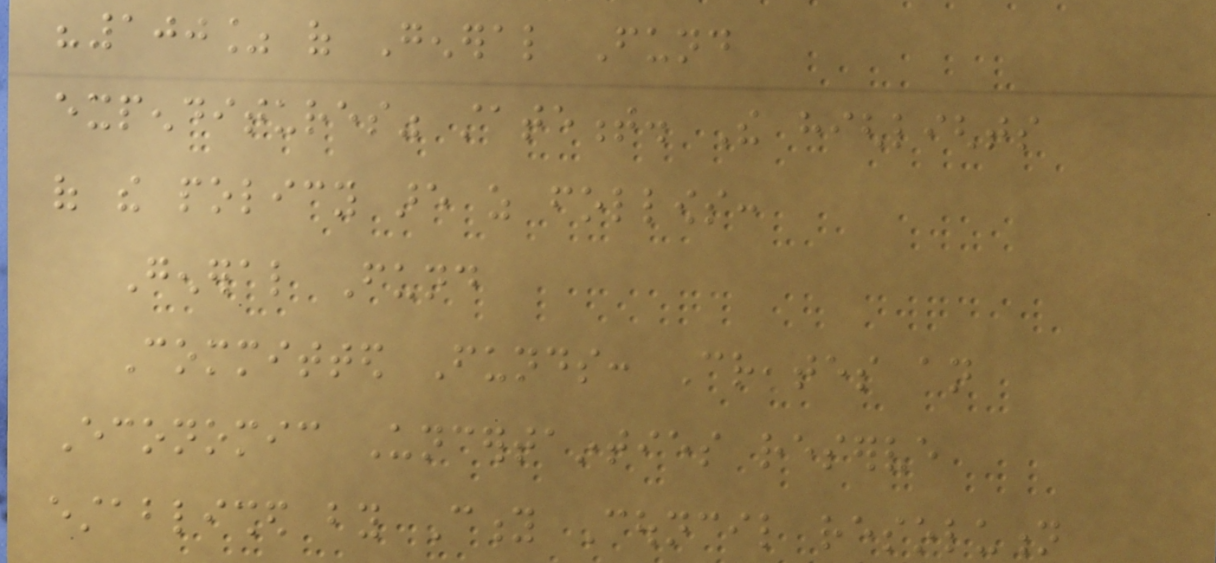"100% of General Fund
expenditures" statement. The highlights
of the policy are as follows:
General Fund
Committed Funds: Creates an
Economic Uncertainties reserve
established by City Council resolution
